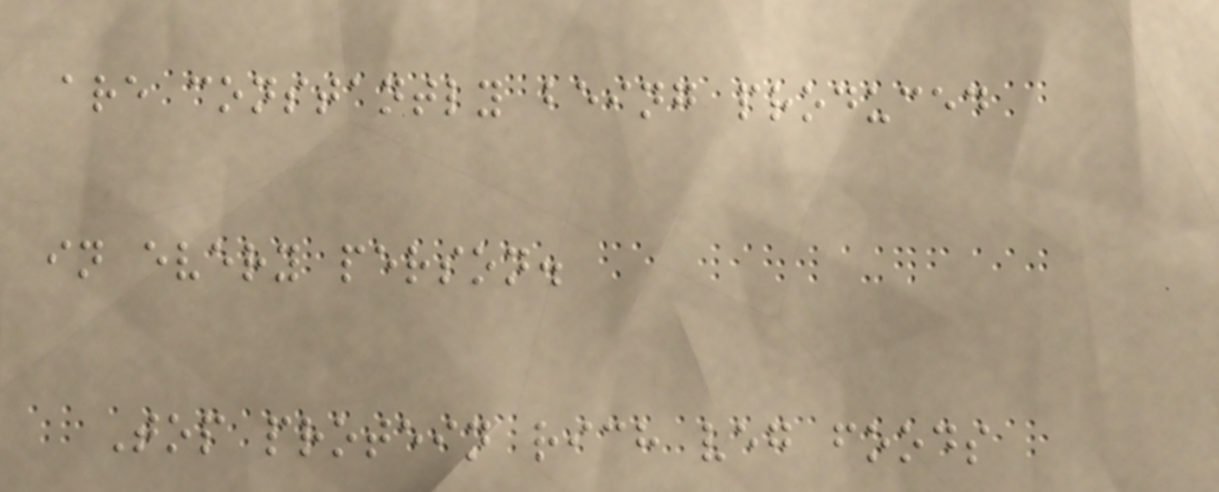are constantly being produced
in every person.
Top protein rich veg foods
